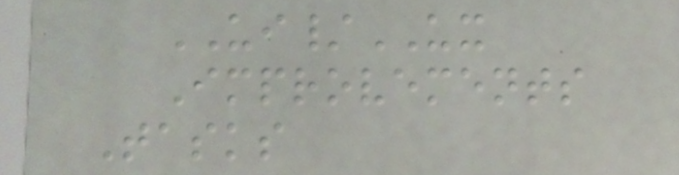UI/UX
Improvements
Tasks
